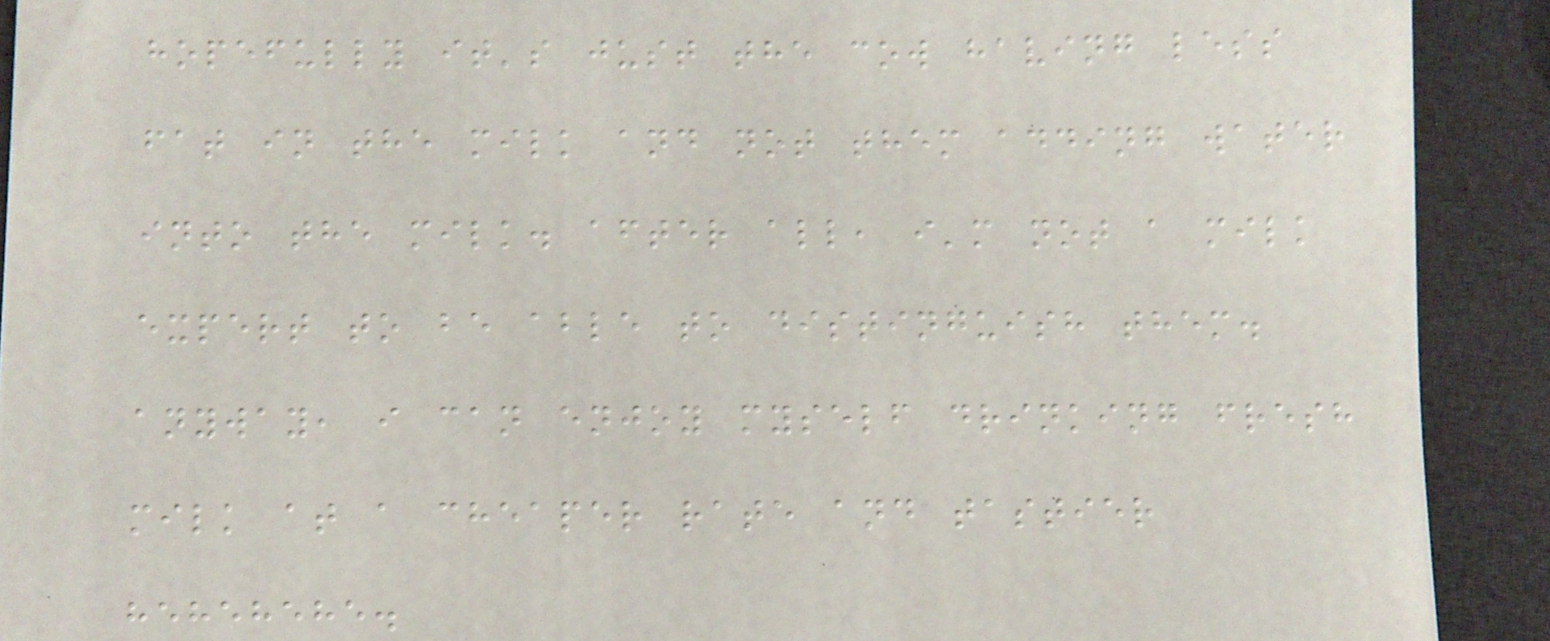hopefully it's just the cow having less
fat in the milk and not them adding water
into the milk. after all, i'm not a milk
expert to be able to distinguish them.
anyway, i can enjoy myself drinking fresh
milk at a cheaper rate and tastier
hehehehe.
